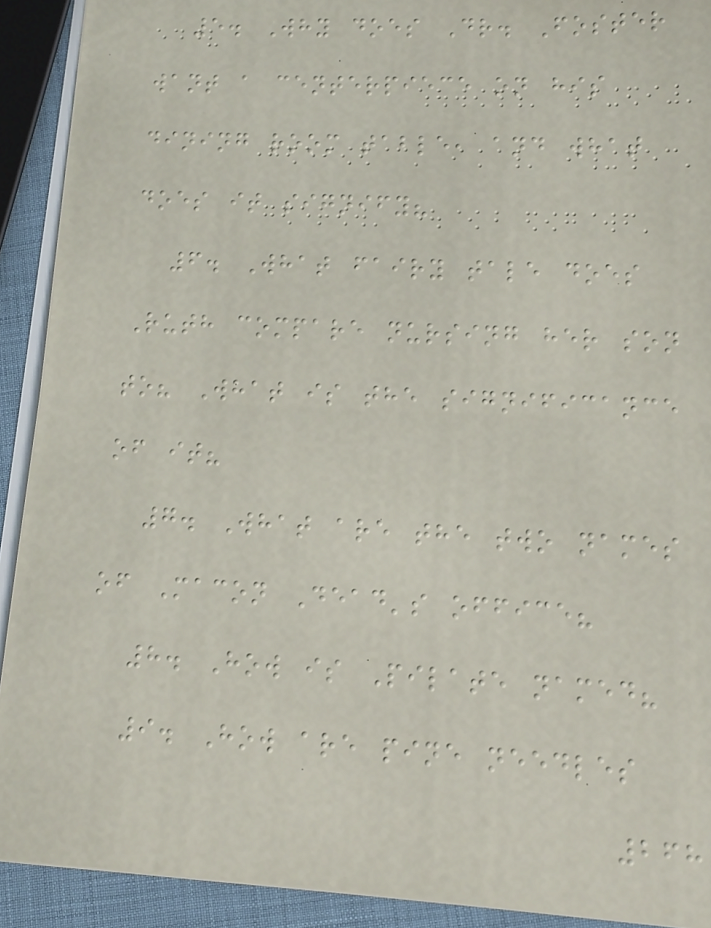5. Why does Dr. Foster
want a centerpiece on his
dining room table, and what
does it signify?
6. What fairy tale does
Ruth compare nursing her son
to? What is the significance
of it?
7. What are the two names
of Macon Dead's office?
8. How is Pilate named?
9. How are pine needles
268
